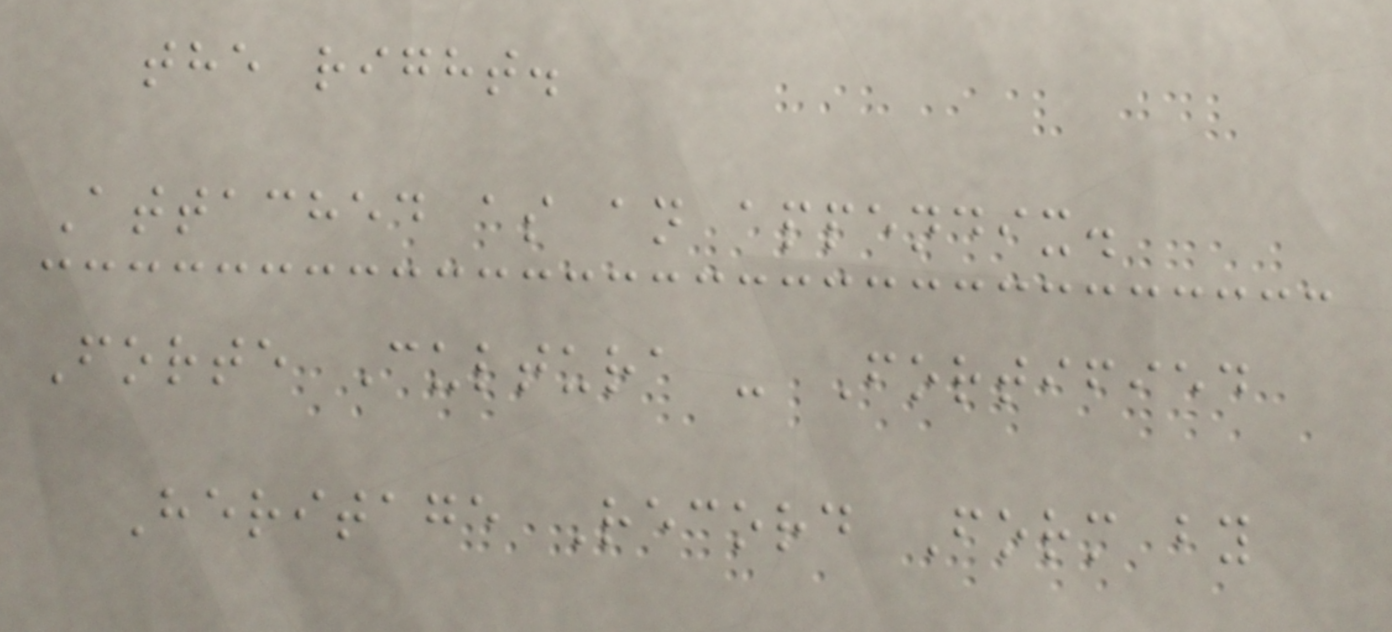the right.
Attached as an appendix.
Forte Cultura - Fortified
Heritage Record Form by
